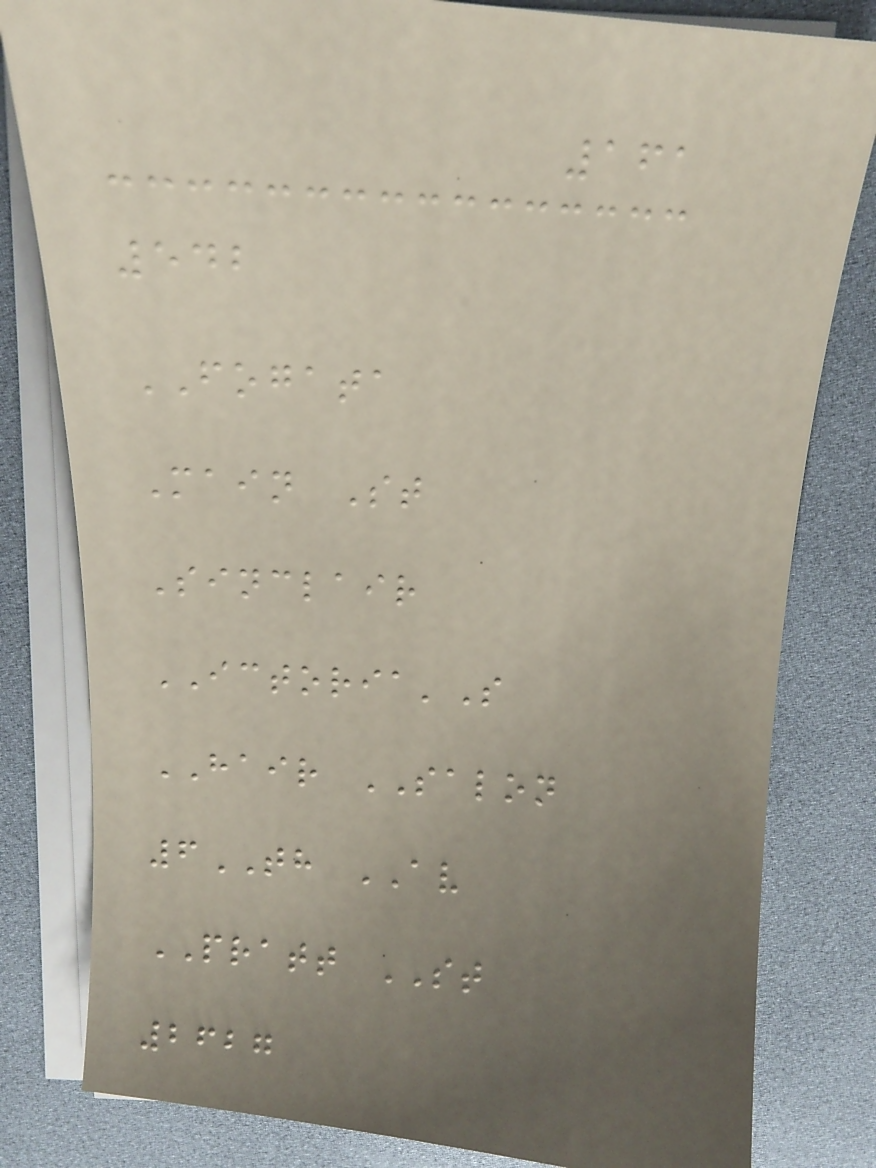161
542
FOGATA
Main St
Sinclair
ICTORIA'S
HAIR SALON
6TH AV
PRATT ST
2627
